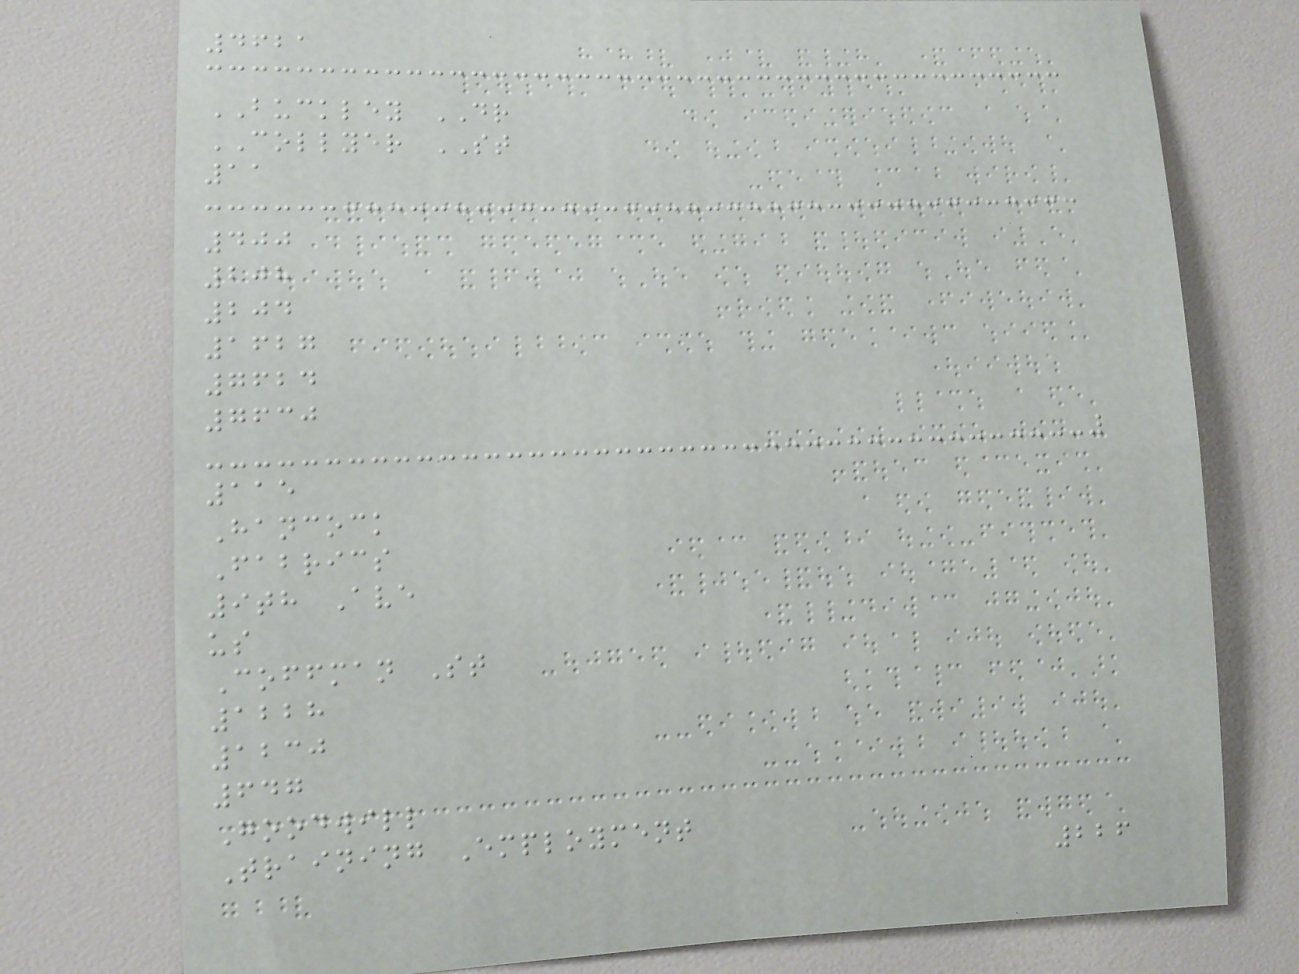4621
BUCKLEY DR
COLLYER ST
11
400
208
204
1627
7624
7630
115
Hancock
Fabrics
9th Ave
us
Coffman St
1228
1230
647
Goodwill
Training Employment
226
